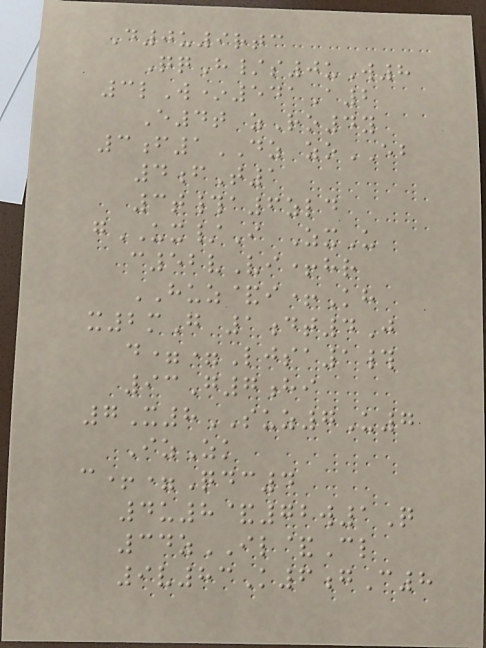D0u9rtc
QqH/s0uW8
3lW*541A2
E4t zRo4y
3f1DZ zoEB
4fT1
3t#a6zld
gUX/I ZxU
c52vVi+hr
HUZ&i+Kh
x2mG 1dt4J
d==Ljsa1#
93G7hi
7X8SUZ7U7
IzZk
c+=Qdc4
4u8&72w1Q
34zIL&Cl
9v83K6gC8
